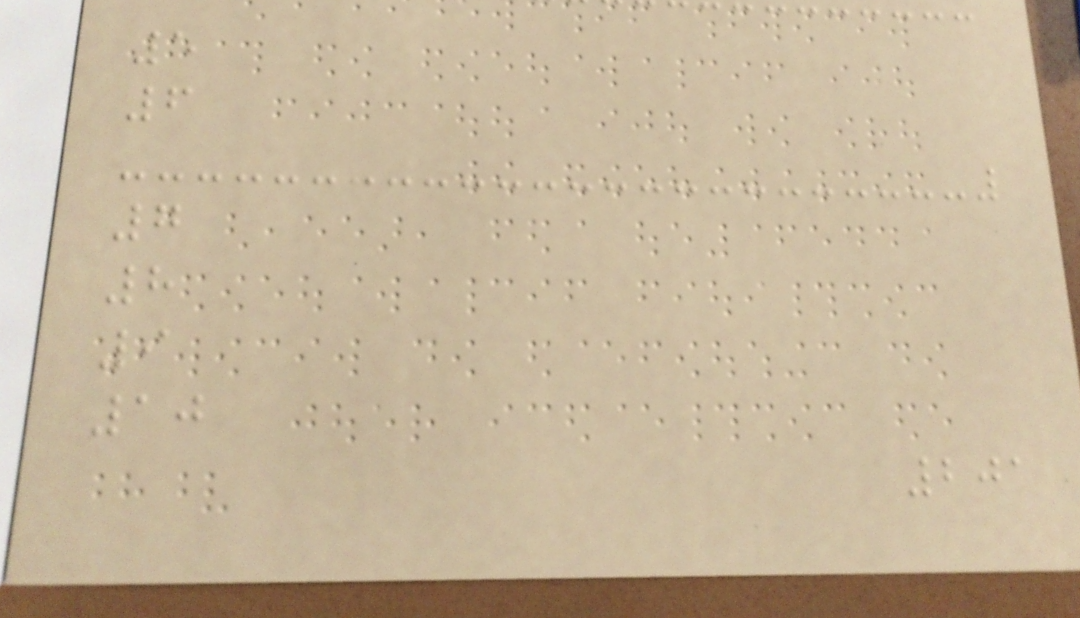5
6
7
8
9
10
201
